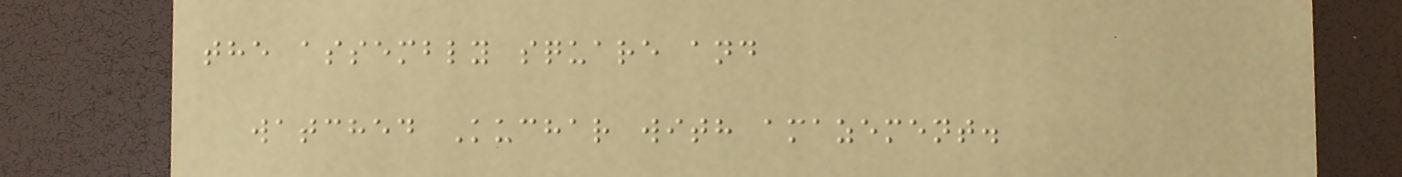the assembly square and
watched Kuchar with amazement.
